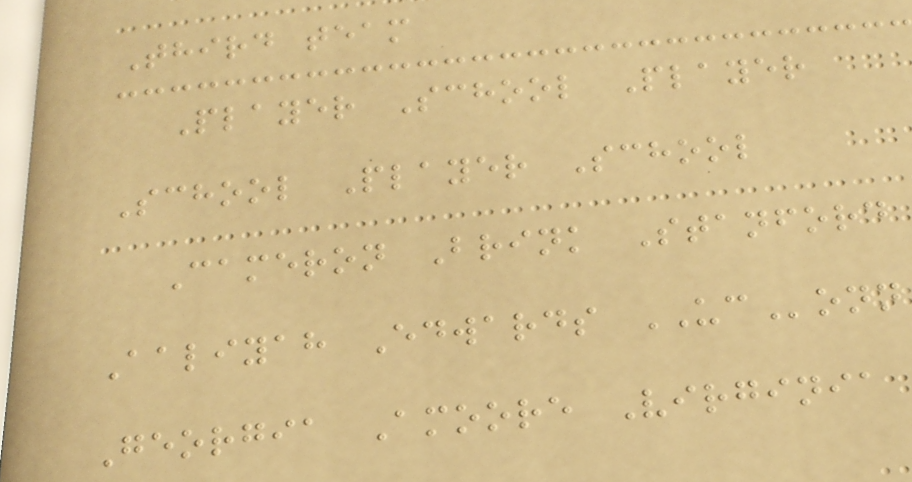Third team
Player School Player
School Player School
Cameron Brink Stanford
Aaliyah Edwards UConn
Georgia Amoore Virginia
